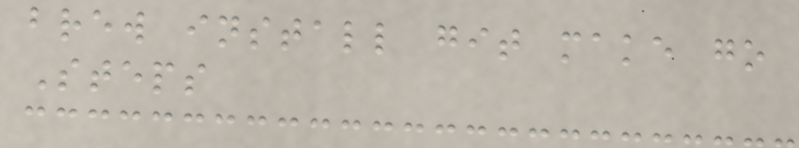brew install git make go
Steps
